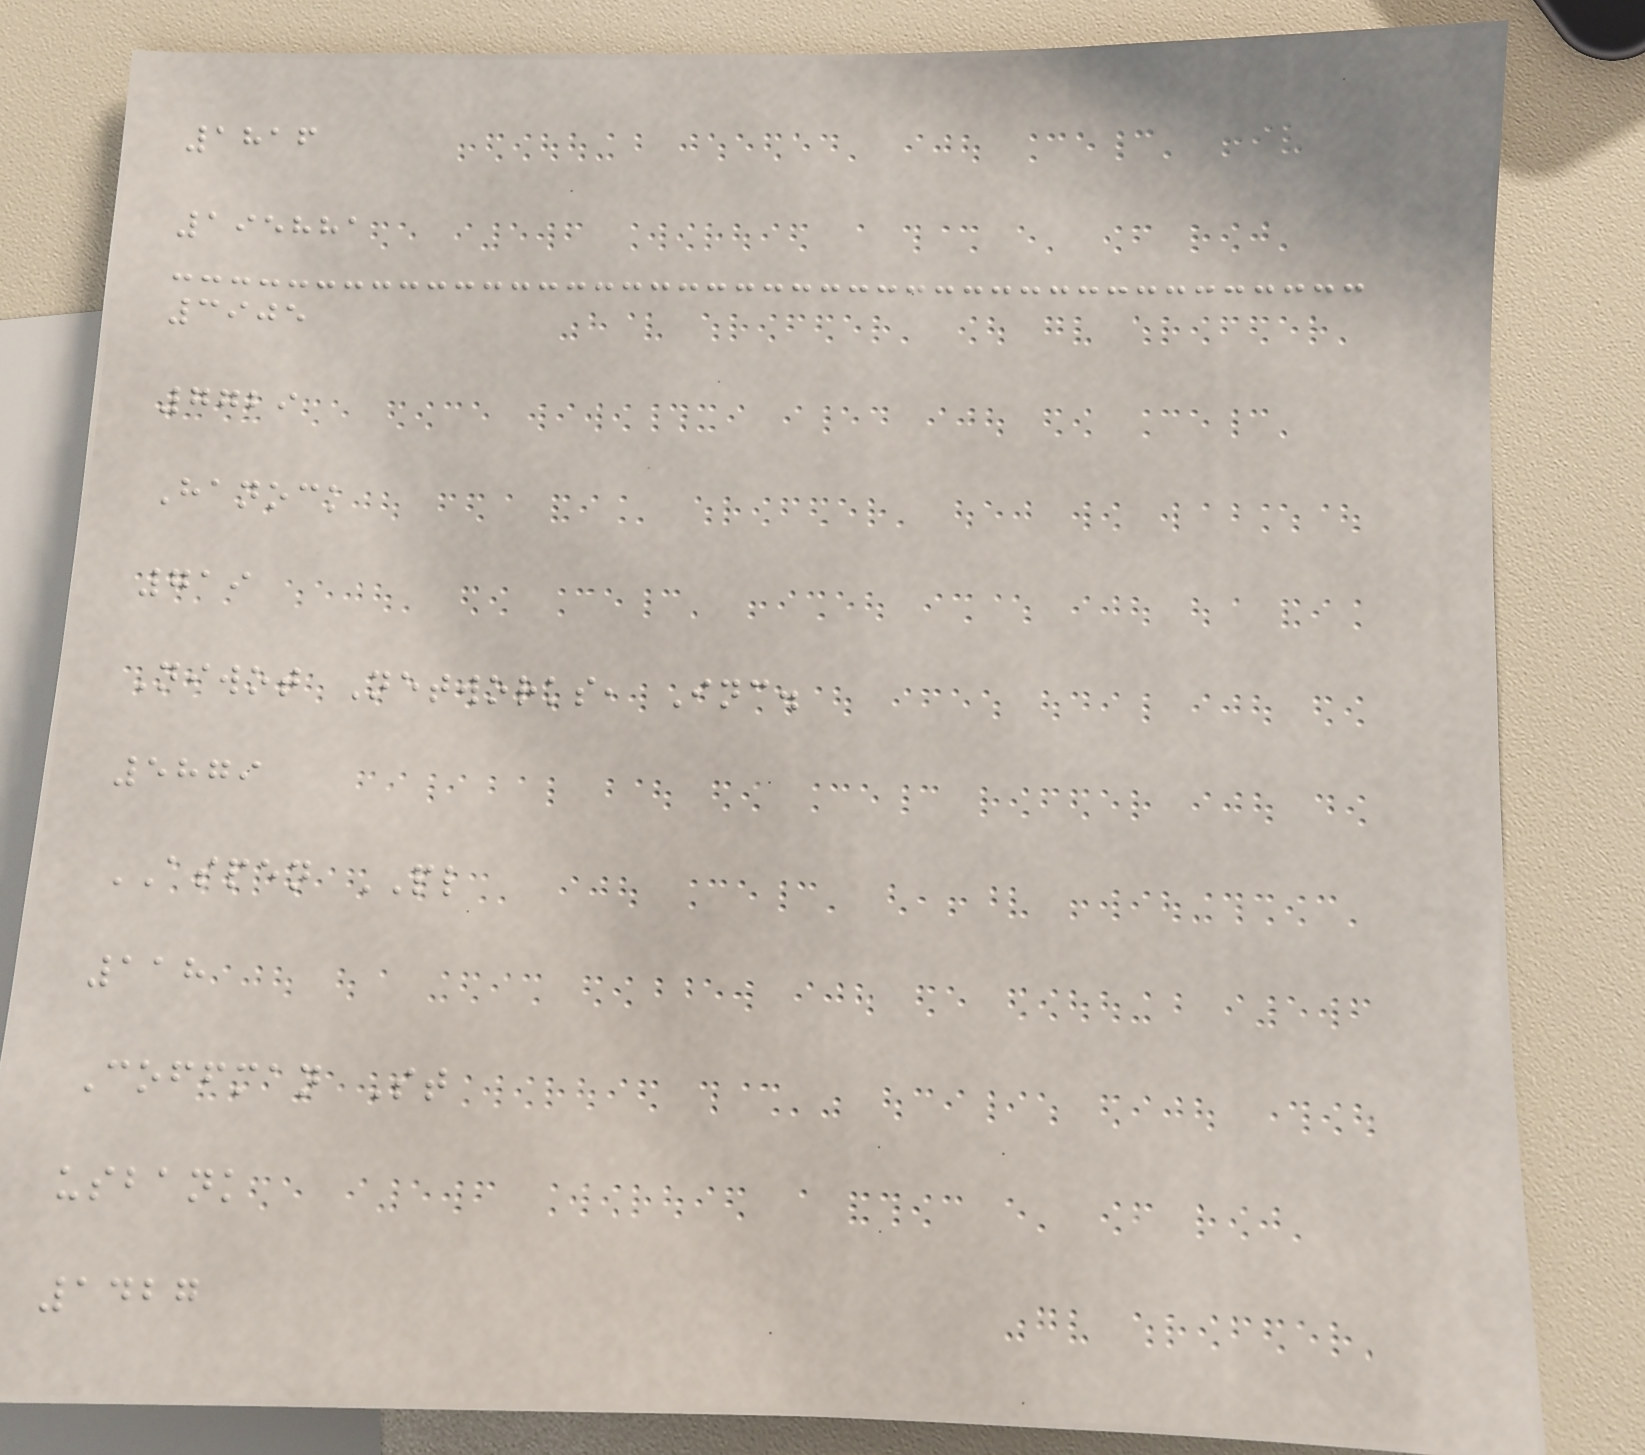1816
195881
3905
7729
Hanock
719
Niwot Networks, Inc.
5879
ASPEN PL
118
Coffman St
usbank
1427
